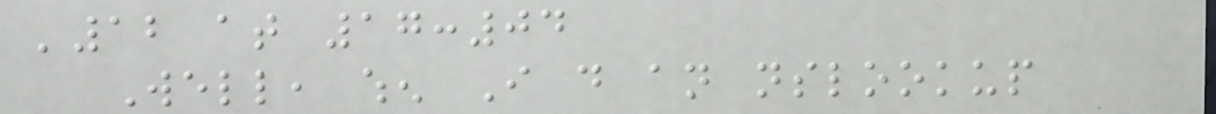'12 at 17:04
Well, when I do an nslookup
